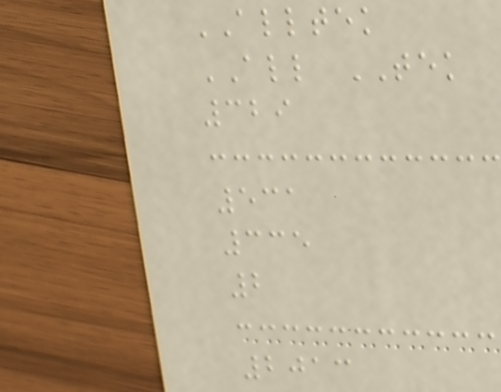ALLTEK
ALL TEK
329
531
335
2
2013
